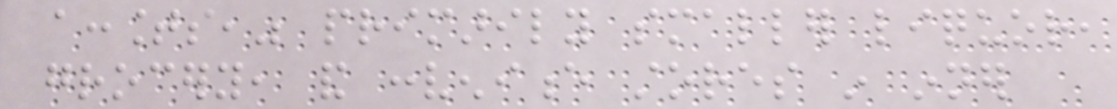accounts," primarily smaller liquor,
grocery, and convenience stores in inner
